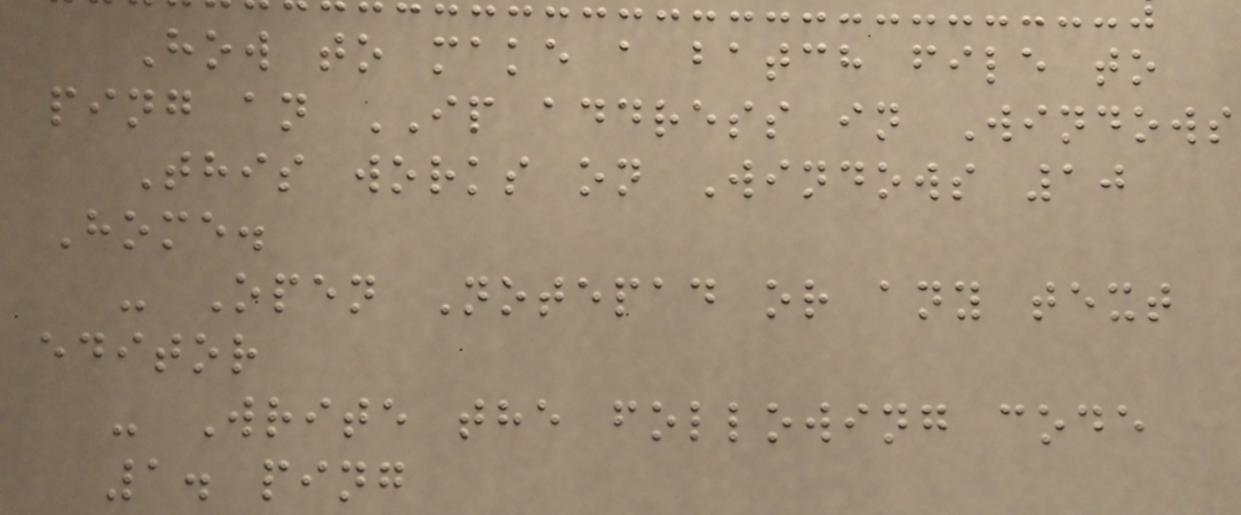How to make a batch file to
ping an IP address in Windows
This works on Windows 10
Home.
- Open Notepad or any text
editor
- Write the following code
1. ping
